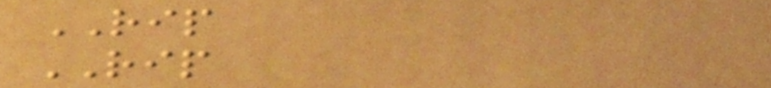RIP
RIP
